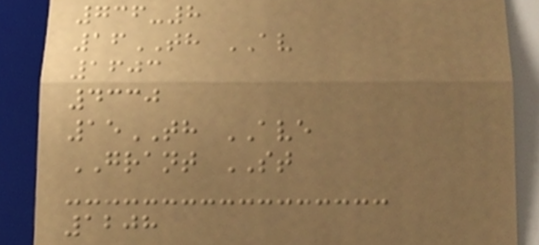736-8
16TH AV
1603
4330
15TH AVE
GRANT ST
1208
